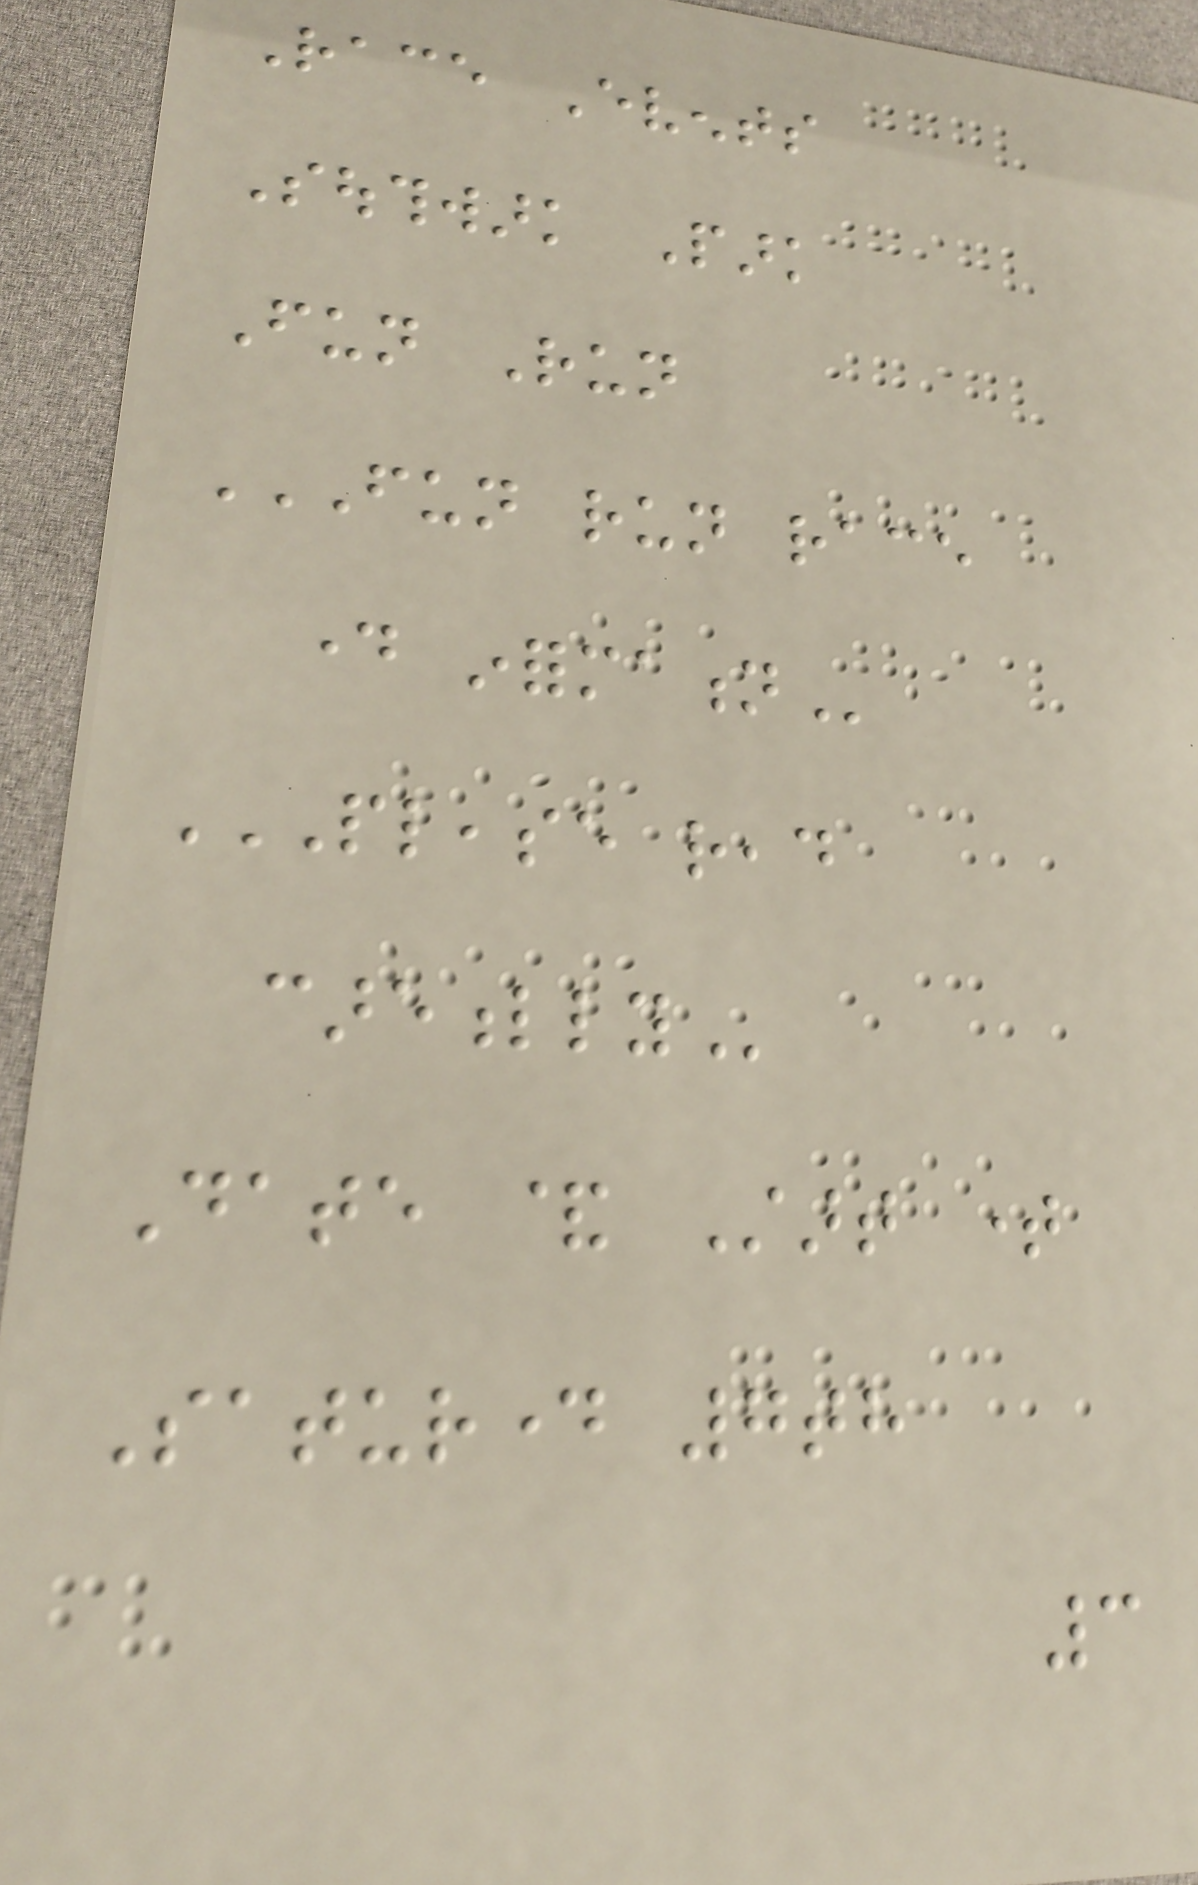Race Events
Southwark Park
Fun Run
FUN RUN RACE
DAY INFORMATION
PLEASE READ
CAREFULLY
Date & Start time
Saturday 7th
3
